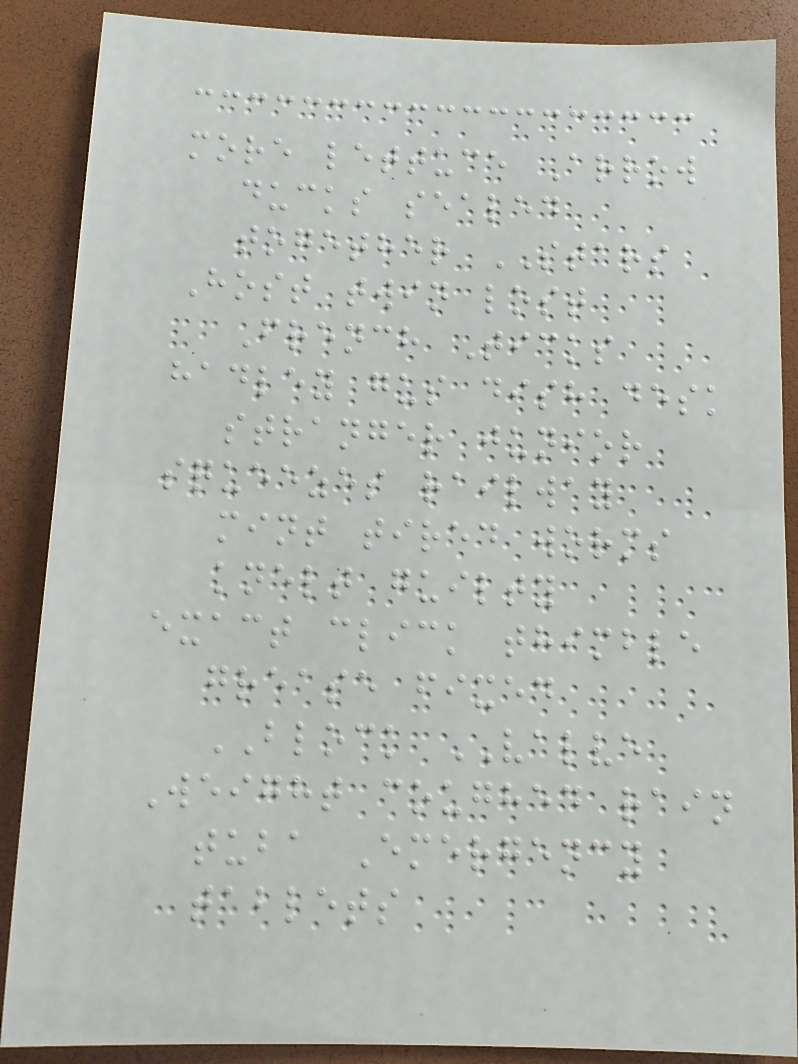more lettuce Arrow
ducks sealed
together STARS
Host twin lost
French Ticks
hadley gus dish desk
stranger junior
squeezes railway
mint tired worms
knelt guilty
exact click thimble
grease fixed
BLOCK VALVE
Weight coughed rain
tuba Emergency
tablets
